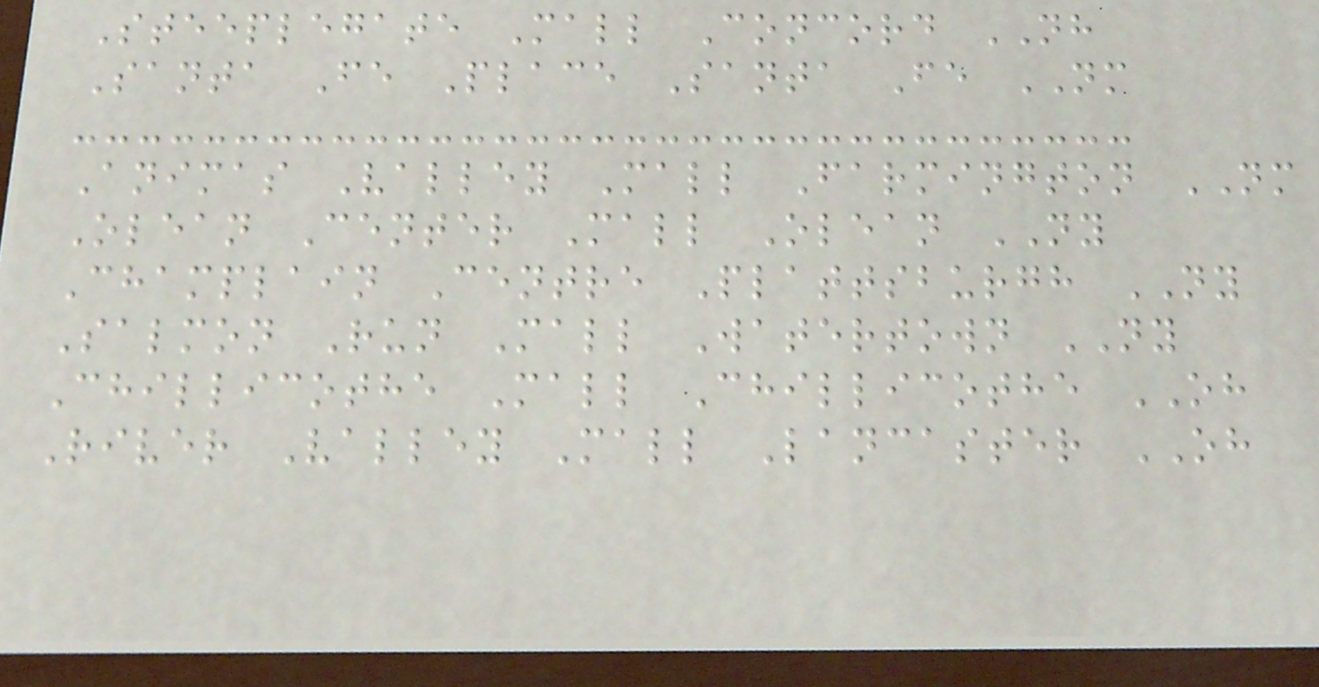Steeplegate Mall Concord NH
Santa Fe Place Santa Fe NM
Animas Valley Mall Farmington NM
Olean Center Mall Olean NY
Champlain Centre Plattsburgh NY
Salmon Run Mall Watertown NY
Chillicothe Mall Chillicothe OH
River Valley Mall Lancaster OH
